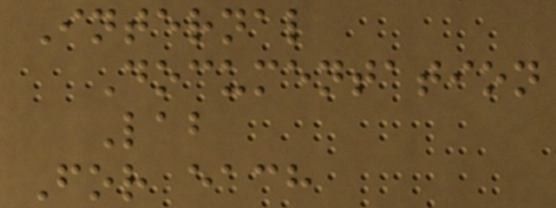Internal
Documentation
Lab
For each
